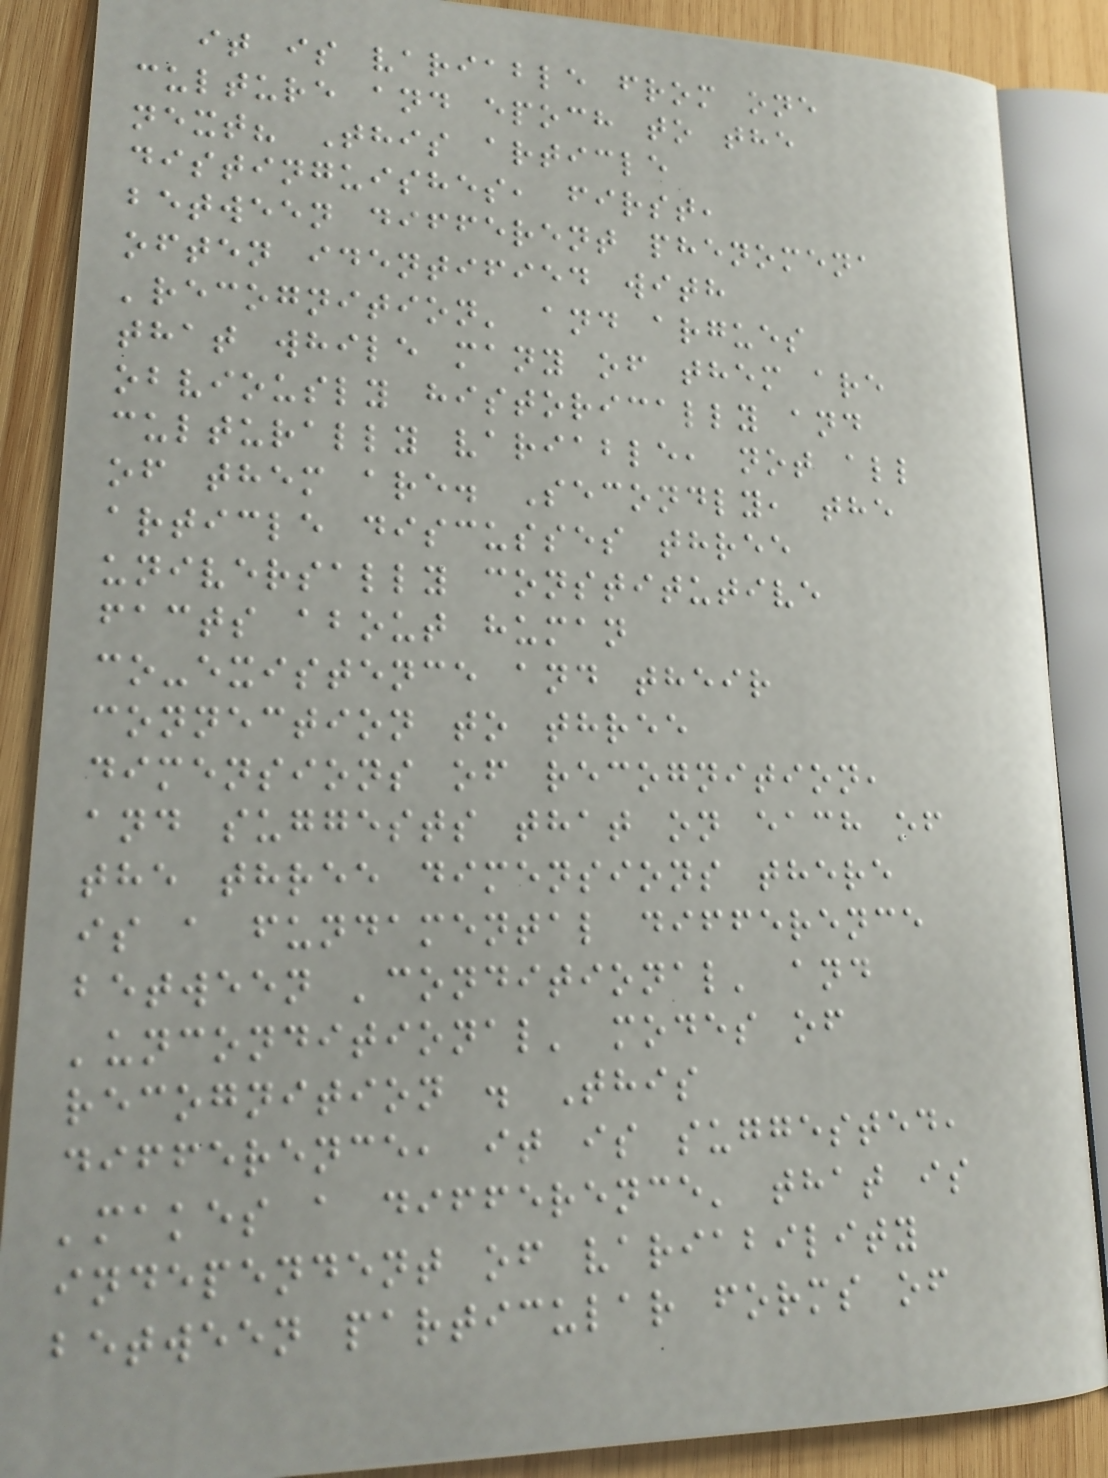it is variable from one
culture and epoch to the
next? This article
distinguishes, first,
between different phenomena
often identified with
'recognition' and argues
that while many of them are
obviously historically and
culturally variable, not all
of them are. Secondly, the
article discusses three
universally constitutive
facts about human
co-existence and their
connection to three
dimensions of recognition,
and suggests that on each of
the three dimensions there
is a fundamental difference
between 'conditional' and
'unconditional' modes of
recognition . This
difference, it is suggested,
'makes a difference' that is
independent of variability
between particular forms of
